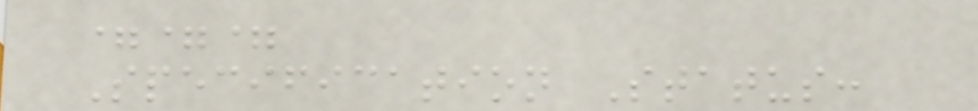===
Specification Status:
